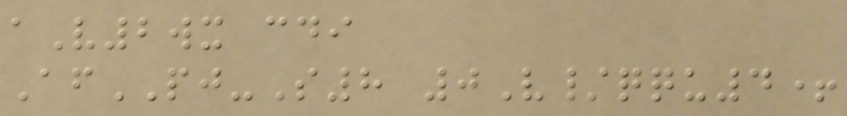aV2wx cdi
AfPJ-S8 0V/qqu4+
